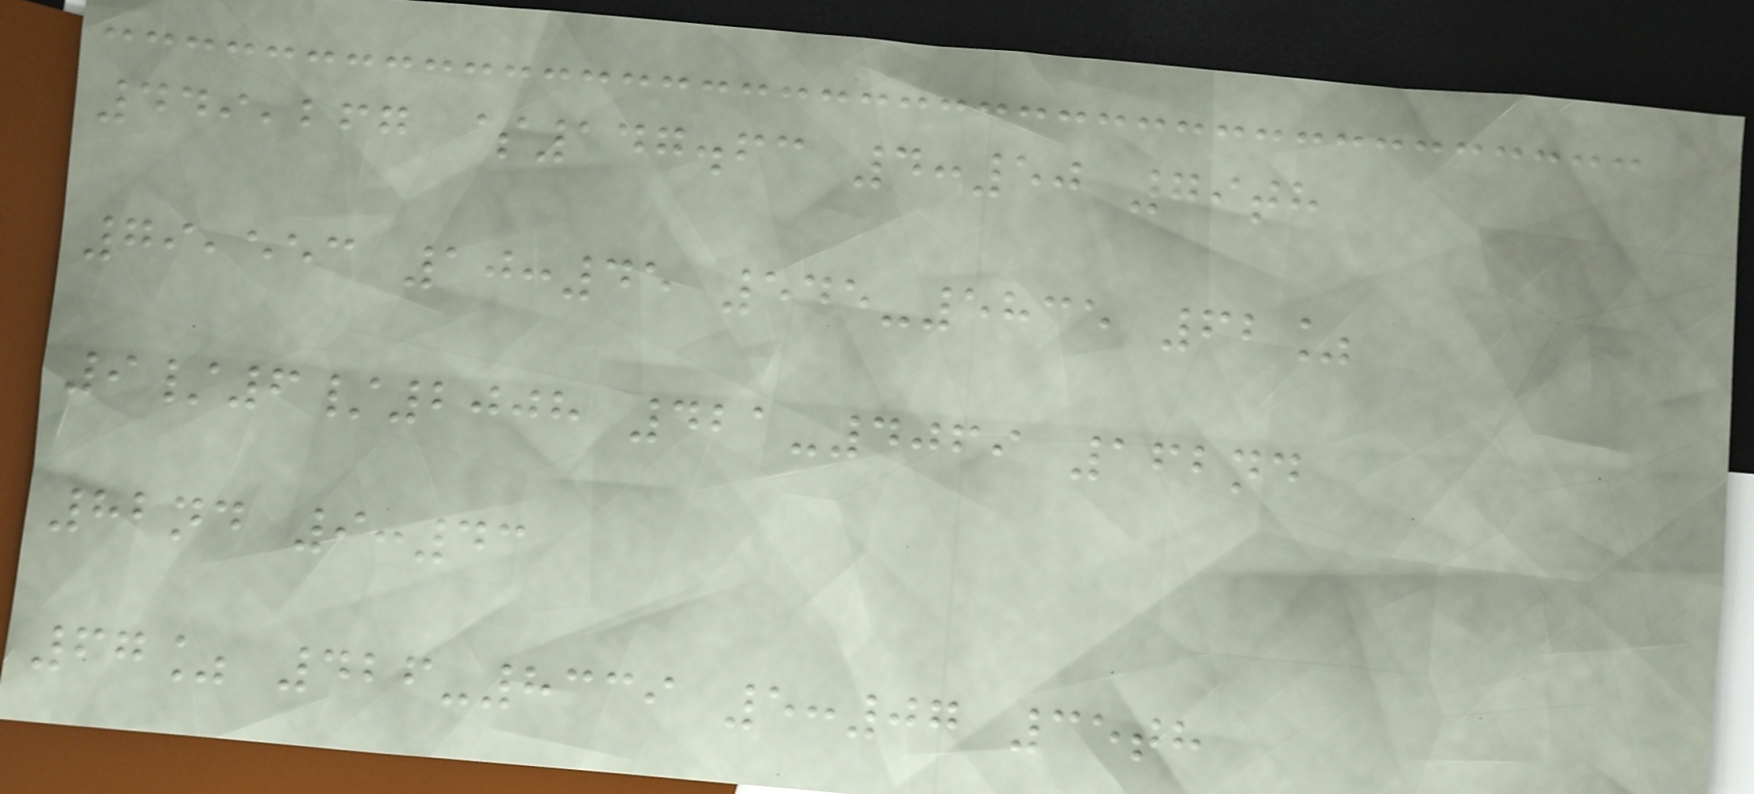449,267 $147.63 4:50 79th
79,553 10:45 545-5835 62%
9/6/2008 421-4069 162nd
82nd 9:43
67% 426-8339 5:07 35th
